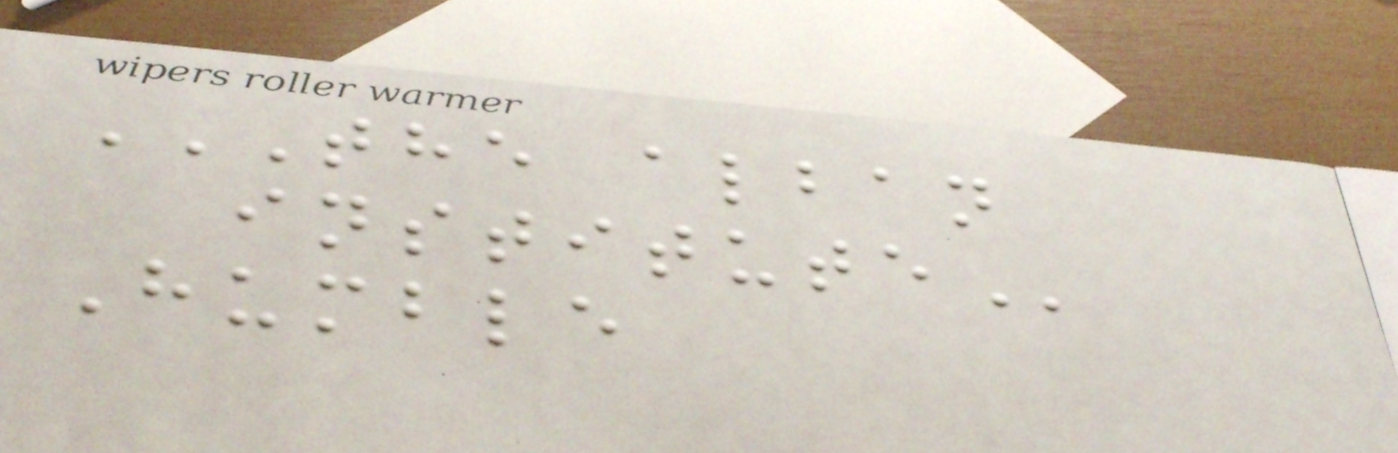THE ALBAN
INSTITUTE
Humble
